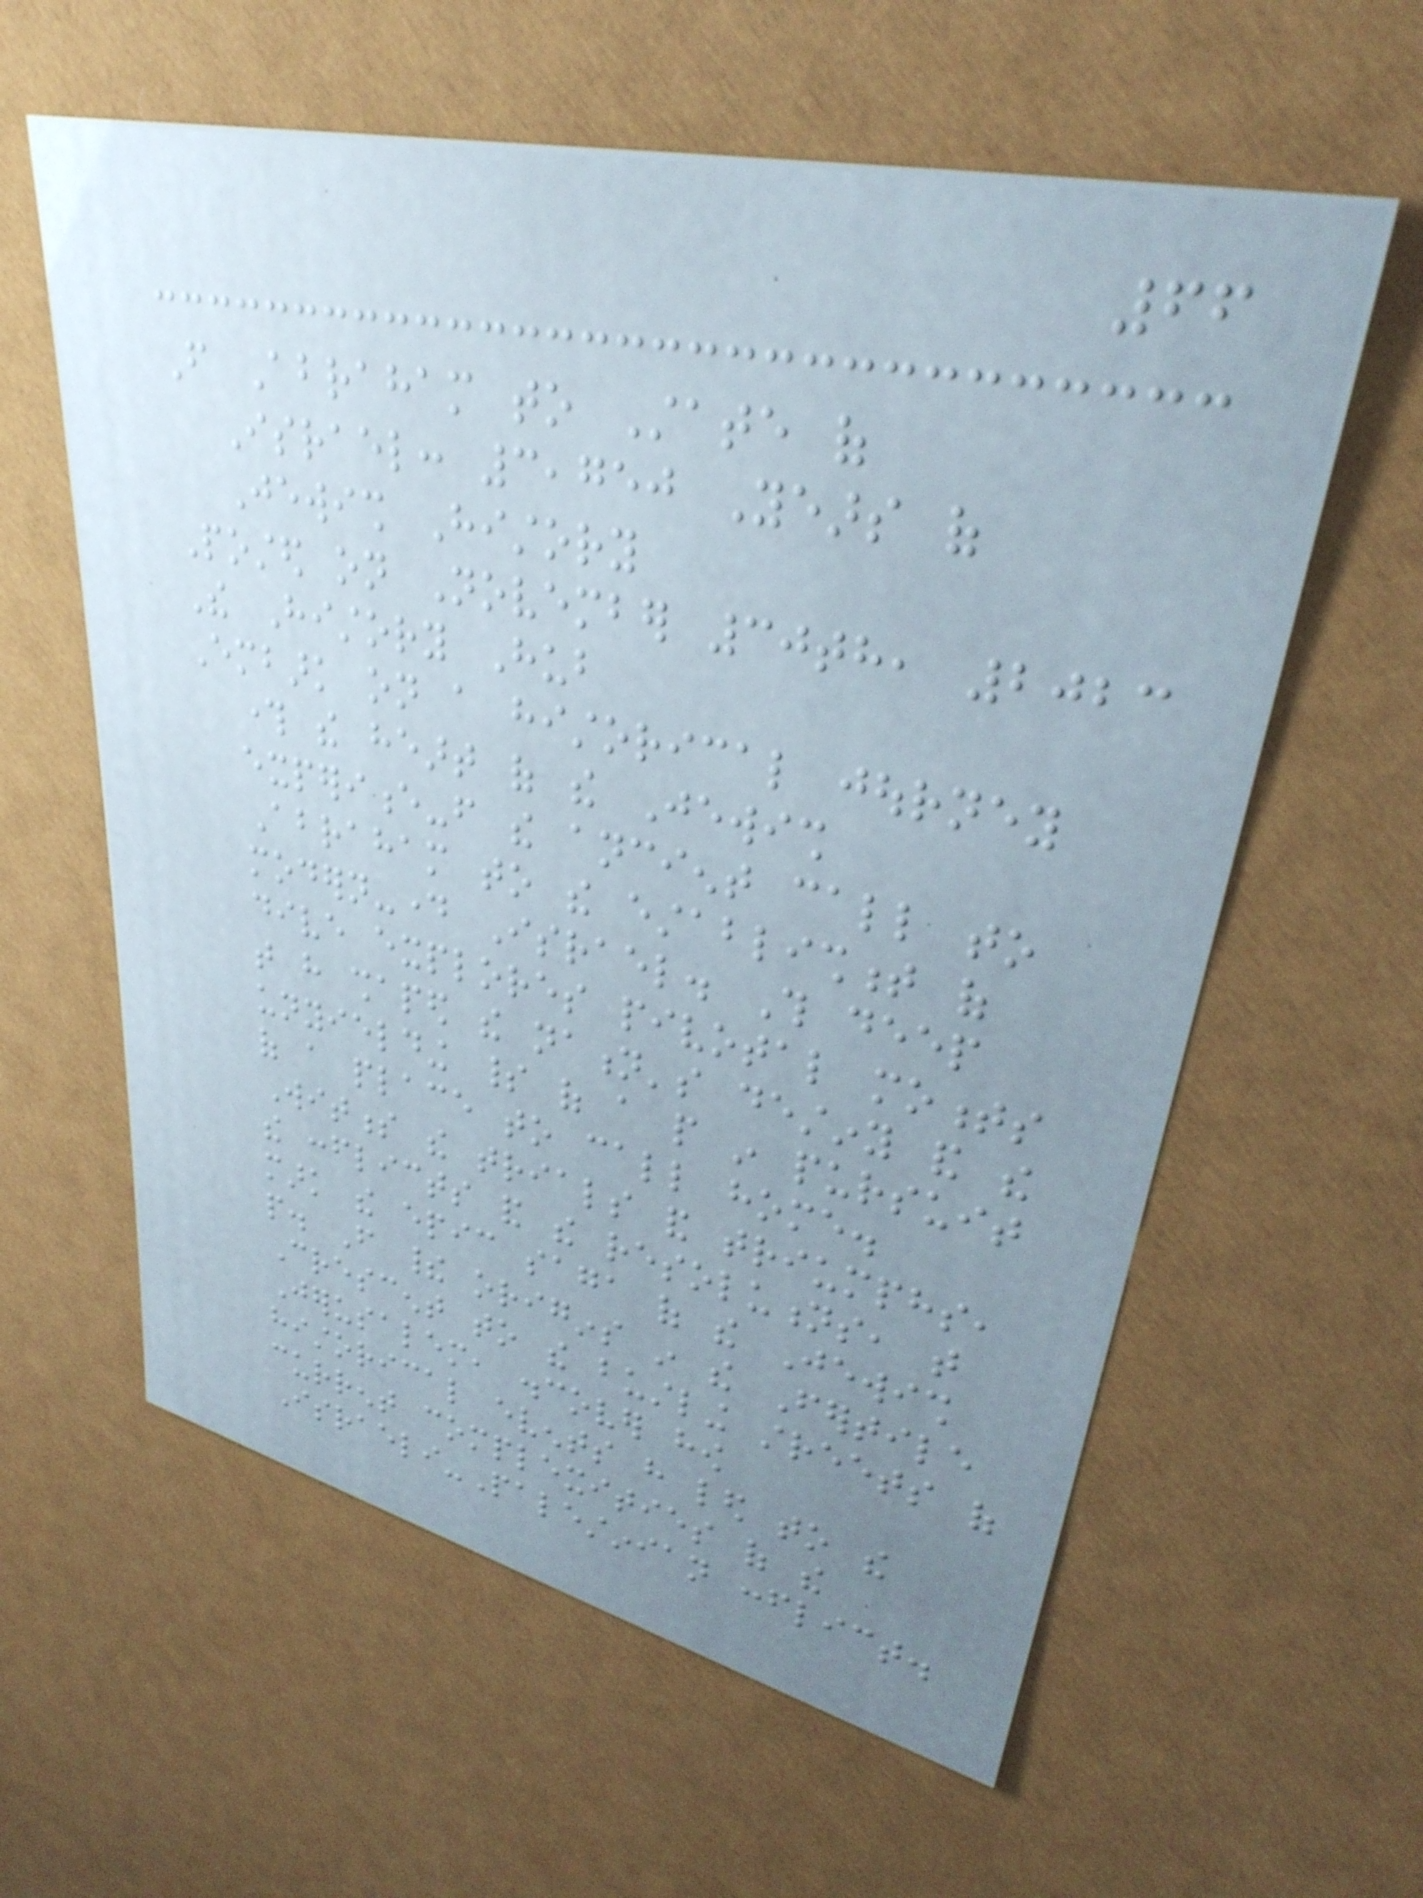66
From Abraham to State of
Israel: 3,750 Years of
Jewish History
Posted on November 30th, 2023
The History Hub
Embark on a historical journey
through the heart of the Jewish
experience-from the ancient call to
Abraham to the establishment of
modern-day Israel. This deep
dive explores pivotal moments
that have shaped the nation's destiny and the
unyielding spirit of a people in pursuit
of a place to call home.
Witness the trials and triumphs,
the conflicts and the resolutions, that
mark the epic saga of the Jewish
people. From their origins in the Fertile
Crescent to the bustling streets of
Jerusalem, discover how
historical events have led to the
current complexities of the
Israeli-Palestinian conflict.
